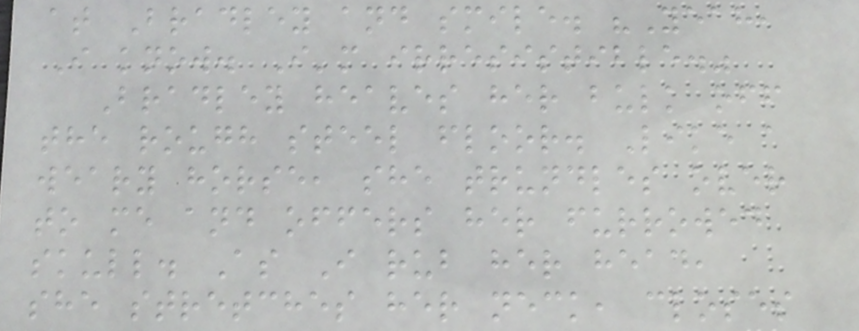at Bradley and smile. "Yeah,
I know. I'm irresistible."
Bradley heaves her bulk off
the rough steel floor. Like a
weary horse, she trundles over
to me and offers her furrowed
skull. As I rub her head,
she stretches her neck, closes
